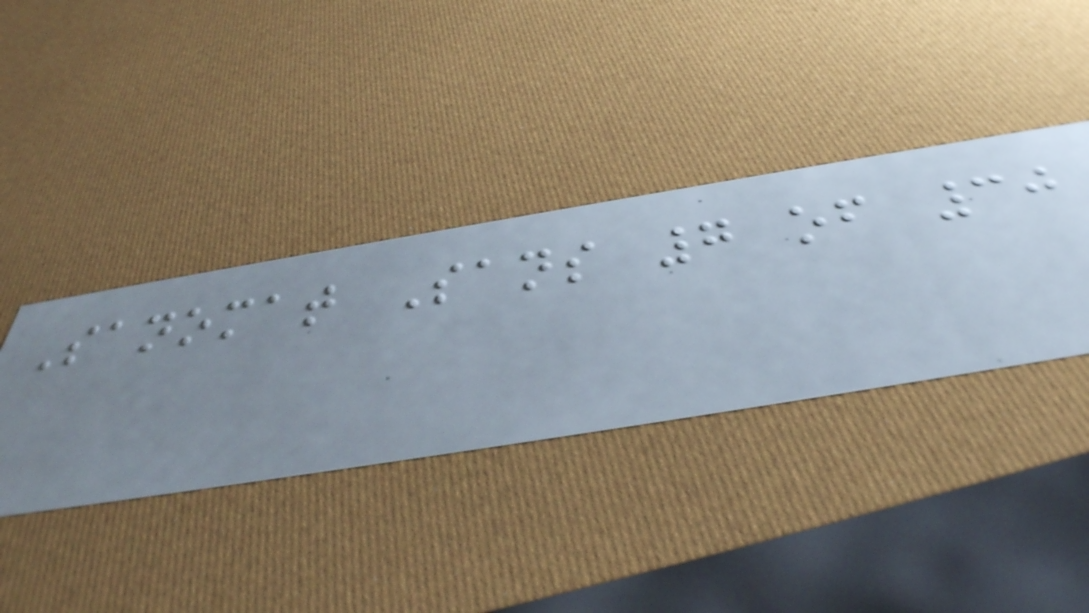Sanomat Sans 7 of 30
